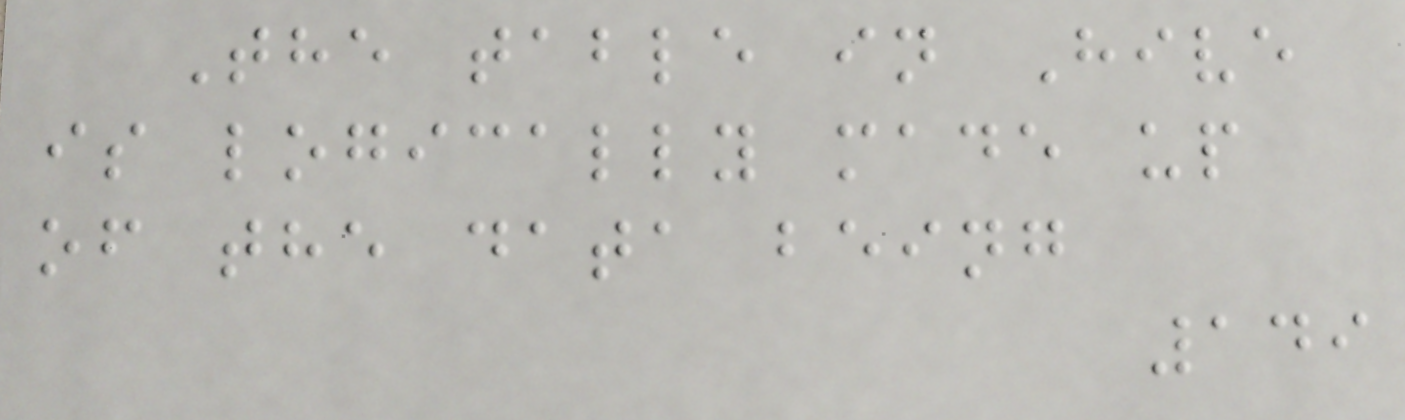The table in Hive
is logically made up
of the data being
149
